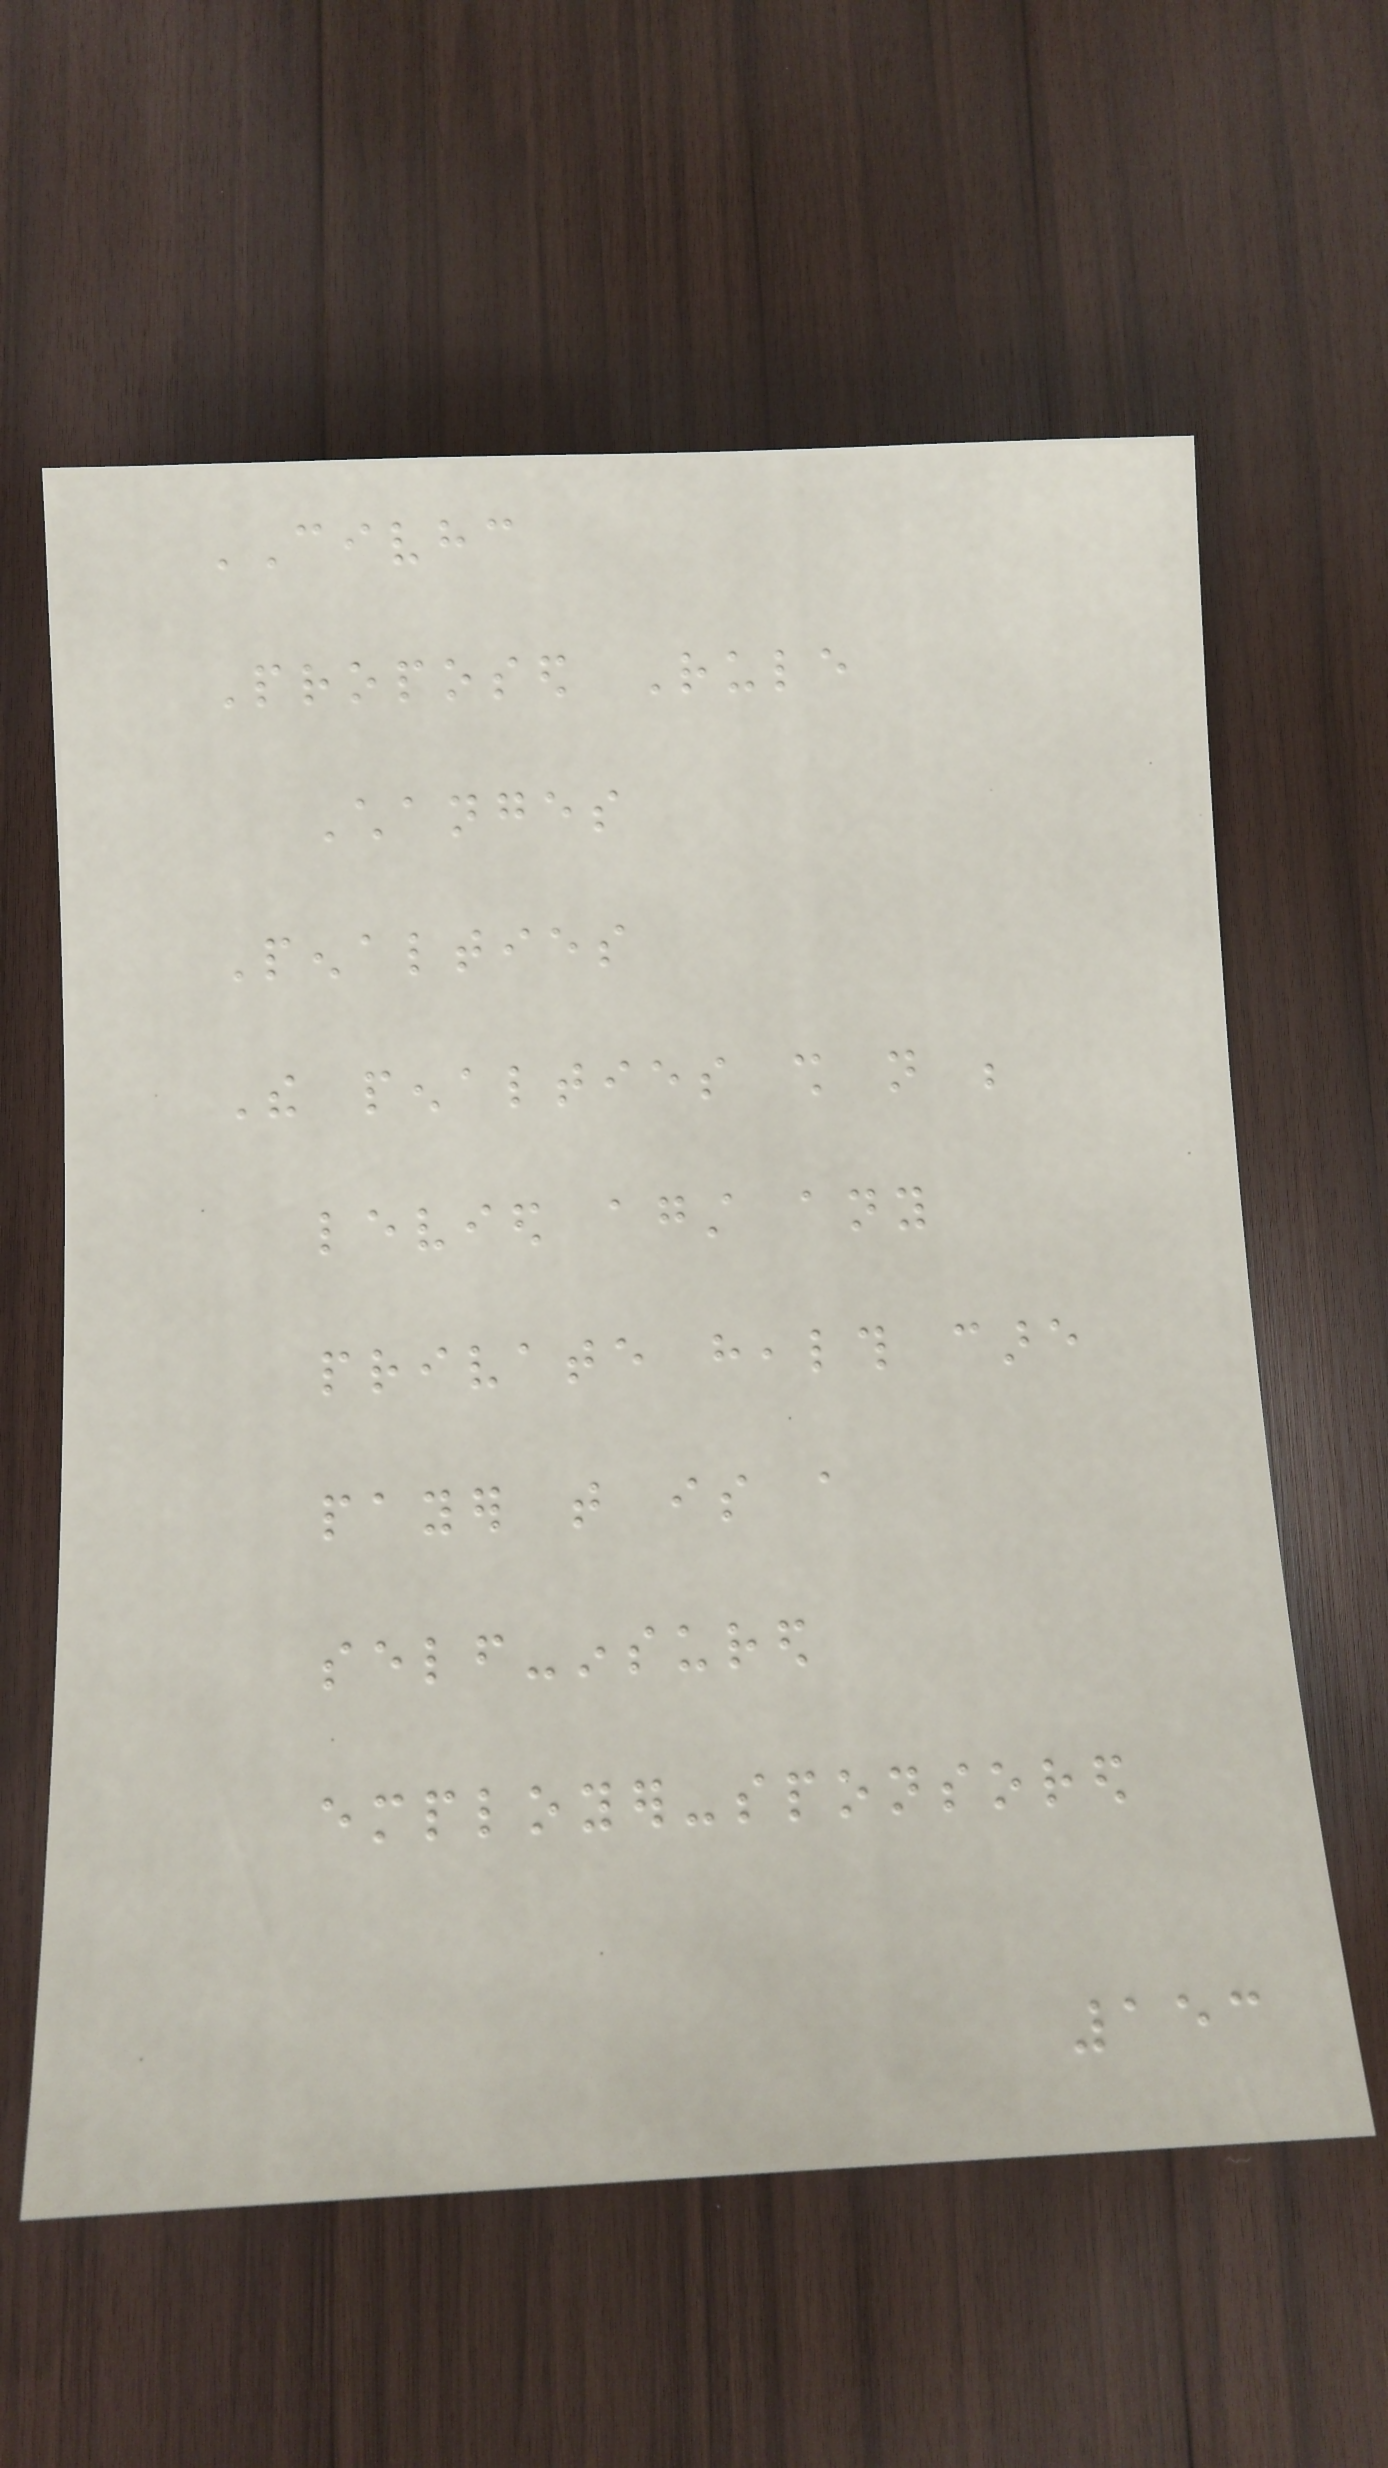CIVHC
Proposed Rule
Changes
Penalties
The penalties shall not be
levied against any
private health care
payer that is a
self-insured
employer-sponsored
153
